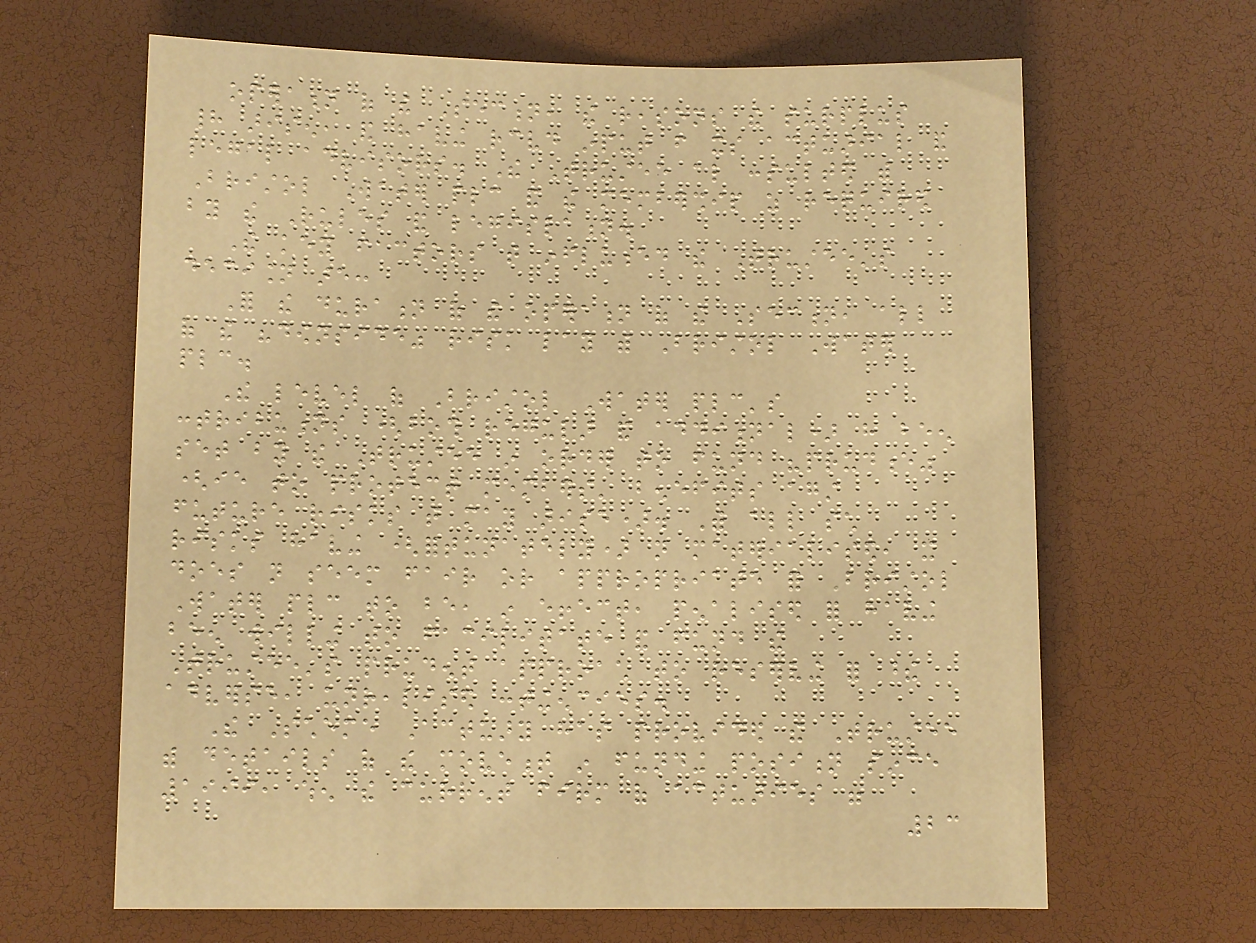operation of the Section, the reasons the surplus
had arisen, and having received input from its actuarial and
legal advisors. The Trustee also consulted with
Bristol Water plc and the membership as required
by the Rules and legislation.
The key factors that influenced the Trustee's
decision are:
For the duration of the operation of the Section, all
of the "downside" risk lay with Bristol Water
plc.
The level of Bristol Water plc's
contributions (both regular and additional) have been
set by the Trustee in order to fund "prudence"
(ie to protect members' benefits against
future risks that may arise). With all such
risks having (fortunately) not materialised, it
does not seem fair or appropriate for Bristol
Water plc to be, in effect, penalised for having
been willing to facilitate and fund the
Trustee's prudent approach to reserving for these
adverse, unrealised contingencies.
The Scheme Actuary has provided the Trustee
with details of the movement in funding position since
1999, when the current firm of actuaries were
23
